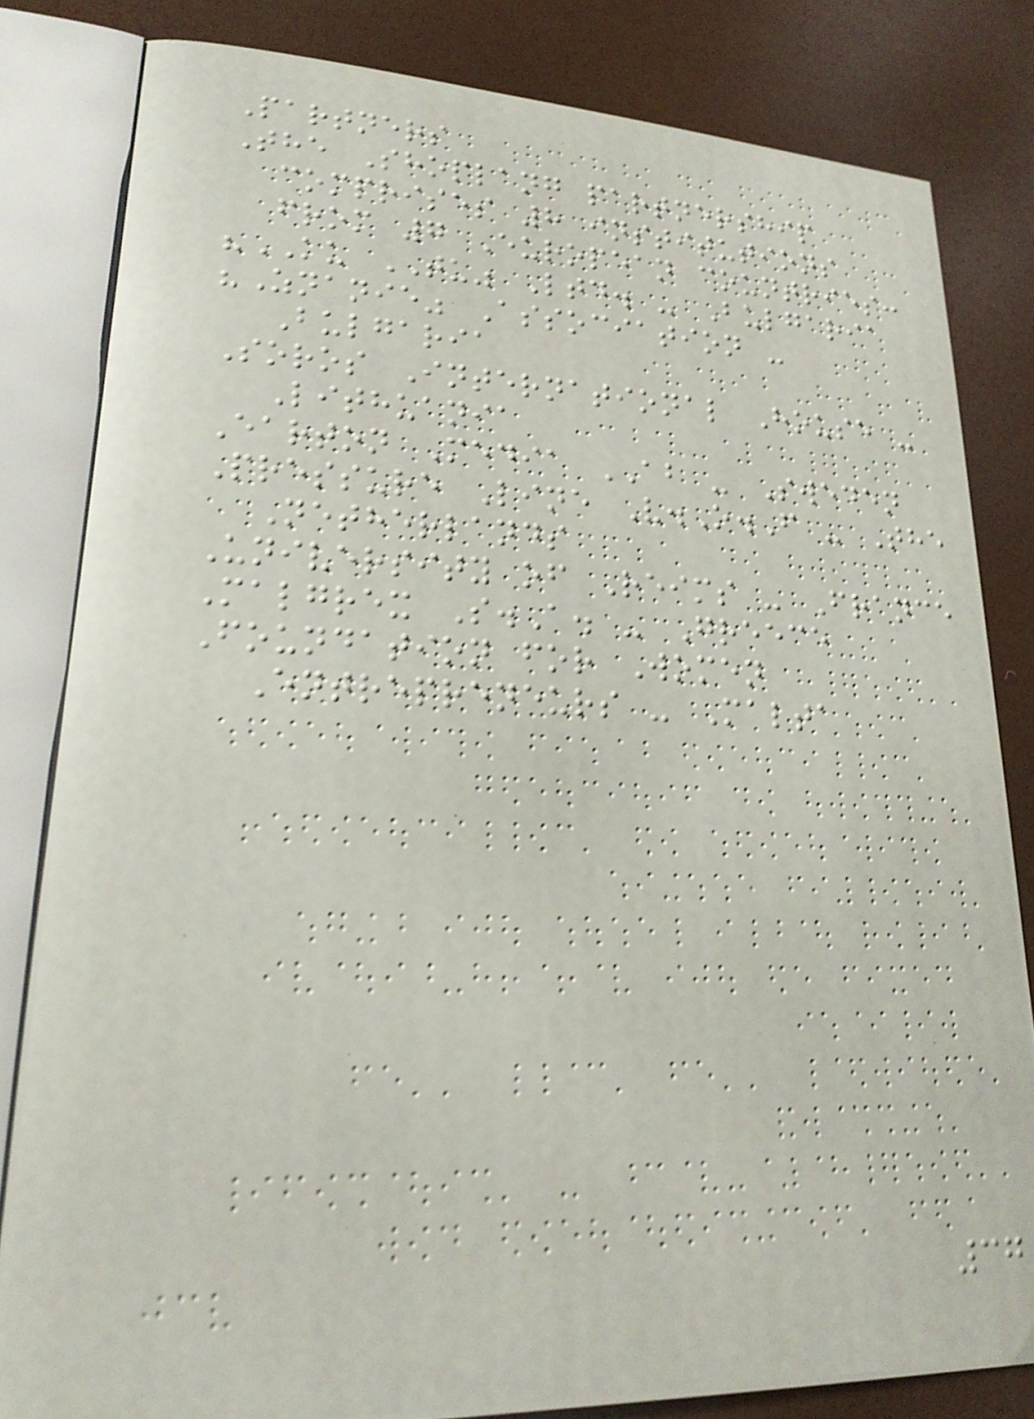Partners
The Shoplang partnership
comprises 8 institutions
from 7 European countries:
"KU TU" Ltd. - Bulgaria
"Znanie" Association -
Bulgaria
Soros International House -
Lithuania
Earton Media AB - Sweden
Pressure Line V.O.F - The
Netherlands
University of Reims - France
Malgrex S.A. - Greece
Foundation for Women
Entrepreneurs - Malta
37
